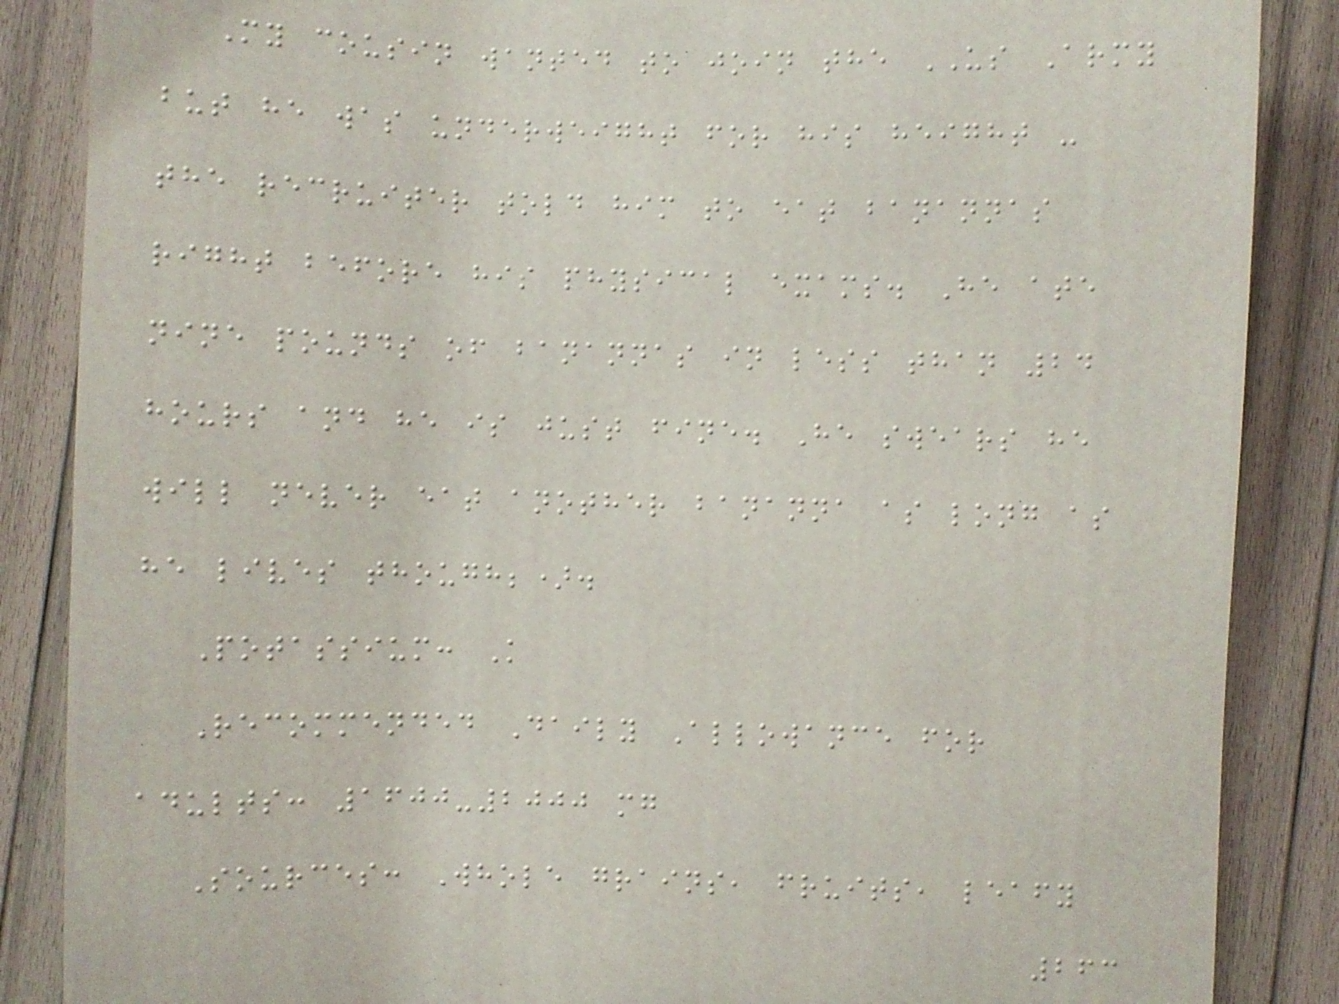My cousin wanted to join the US Army
but he was underweight for his height -
the recruiter told him to eat banannas
right before his physical exams. He ate
nine pounds of banannas in less than 24
hours and he is just fine. He swears he
will never eat another bananna as long as
he lives though;).
Potassium: K
Recommended Daily Allowance for
adults: 1600-2000 mg
Sources: Whole grains, fruits, leafy
263
